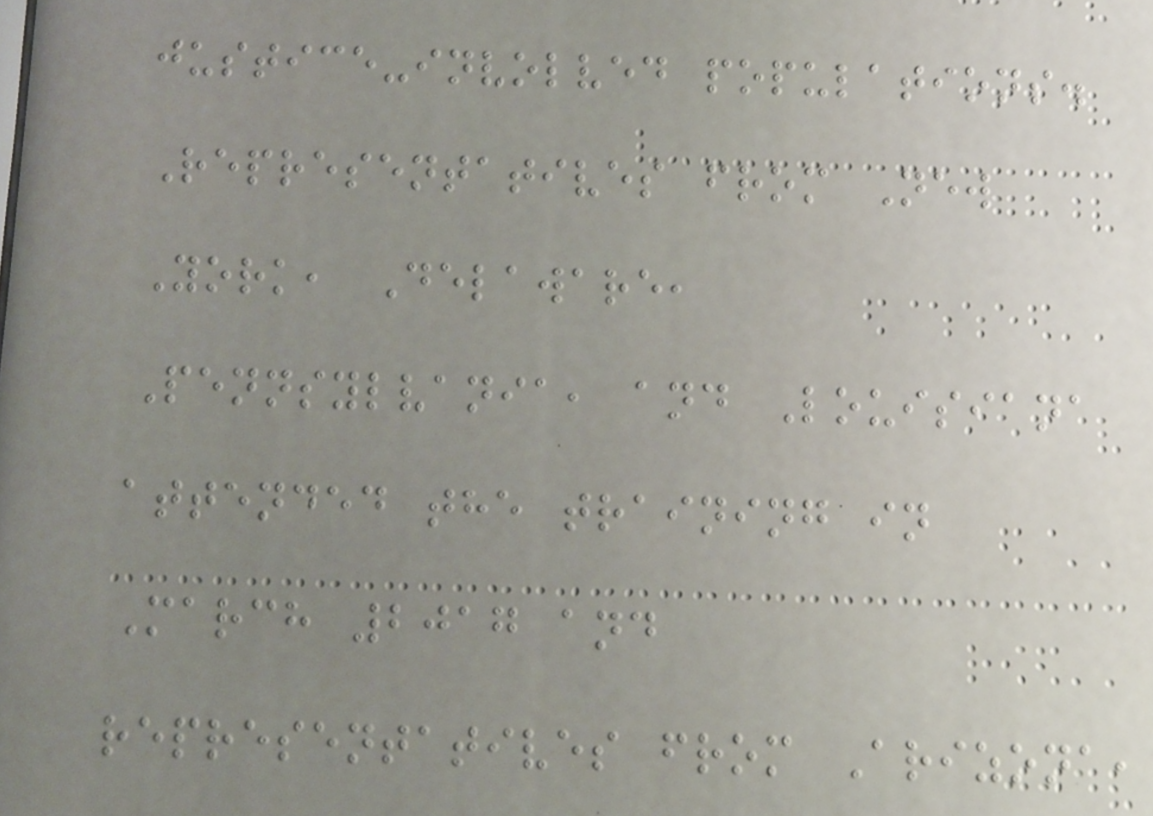justice-involved populations.
Representatives from New
York, Delaware,
Pennsylvania, and Louisiana
attended the training in
March 2017 and
representatives from Arizona,
